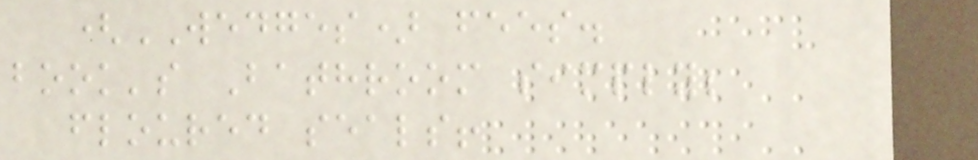(WEDGES) fees.
book's Bathroom simply;
floured seals!
